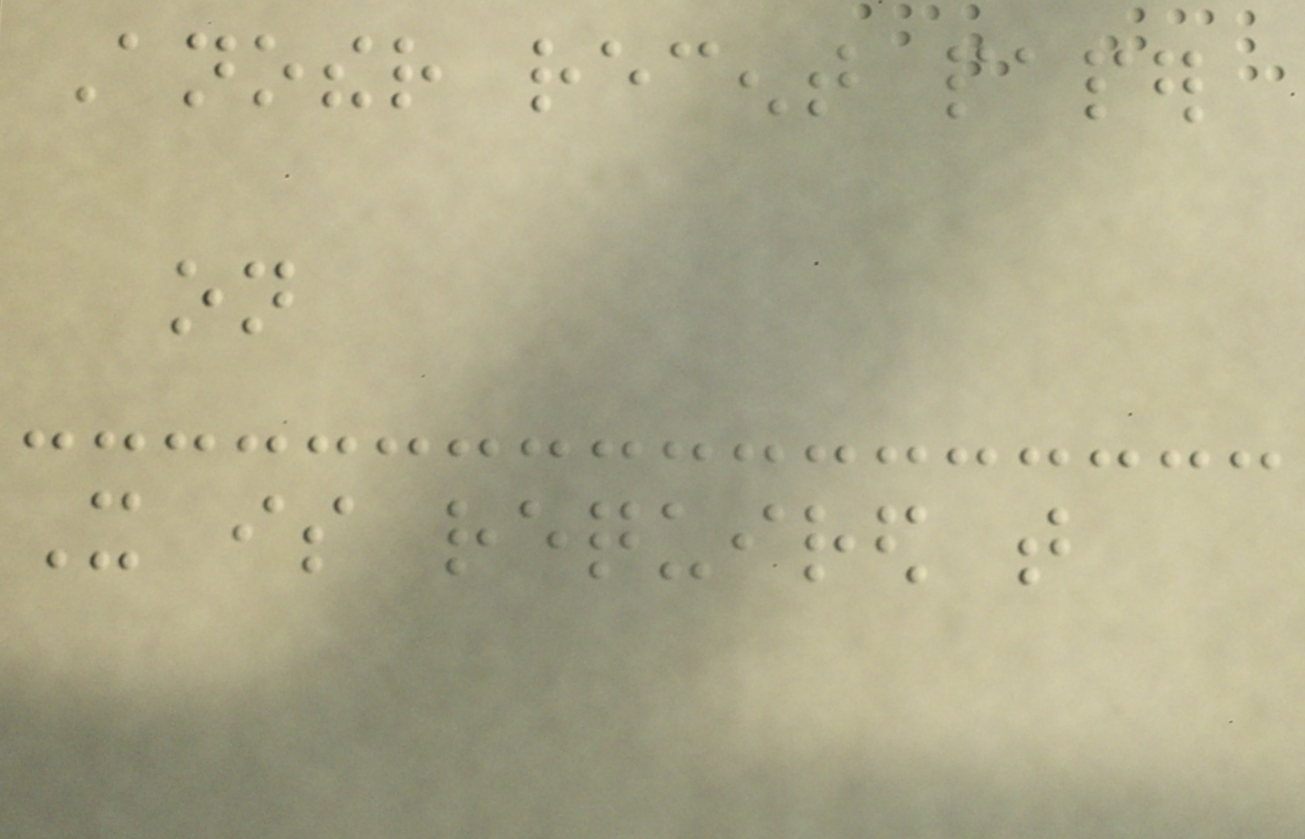Another recent paper
on
It is required that
